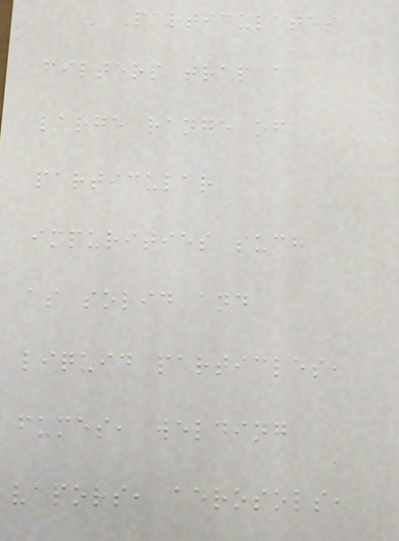- Particulates
filters trap a
large range of
particular
impurities such
as solid and
liquid particles,
fumes, welding
vapors, aerosols,
